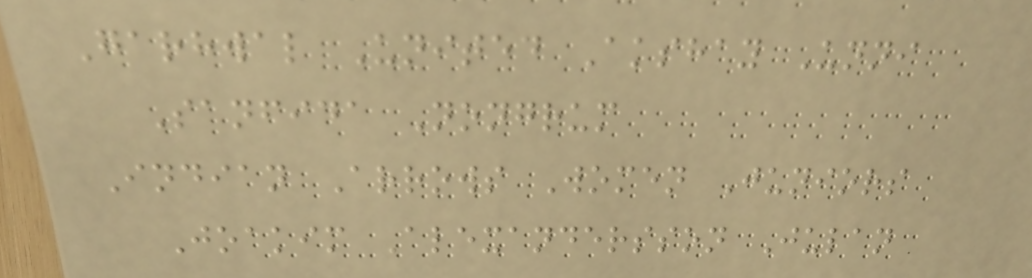Garhwal United Akshay Unni
Sanfida Nongrum
Indian Arrows Women Juniors
Joakim Alexandersson Julan
